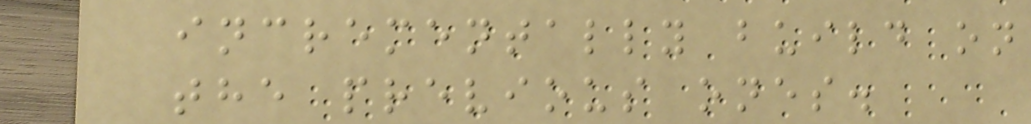incrementally build on
the previous ones.
